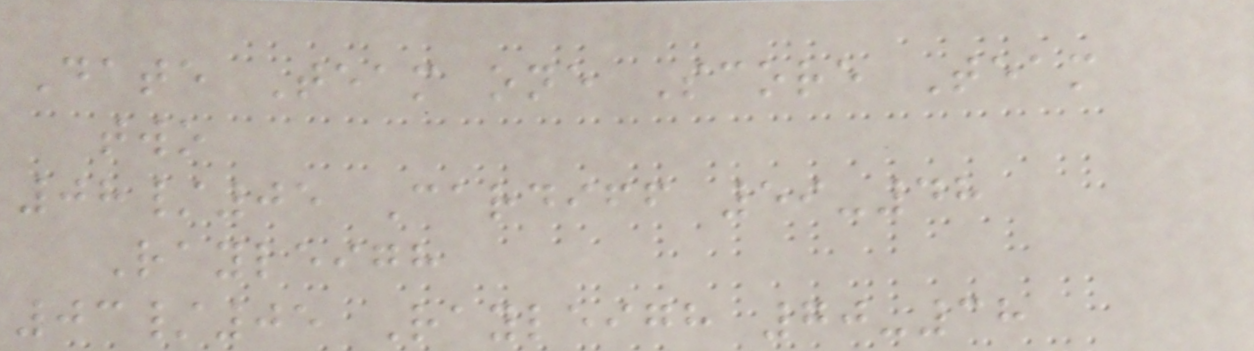Date Team one Score Team
two
08/05 Cardiff 59-48
Rayleigh
03/05 Rayleigh 70-38
